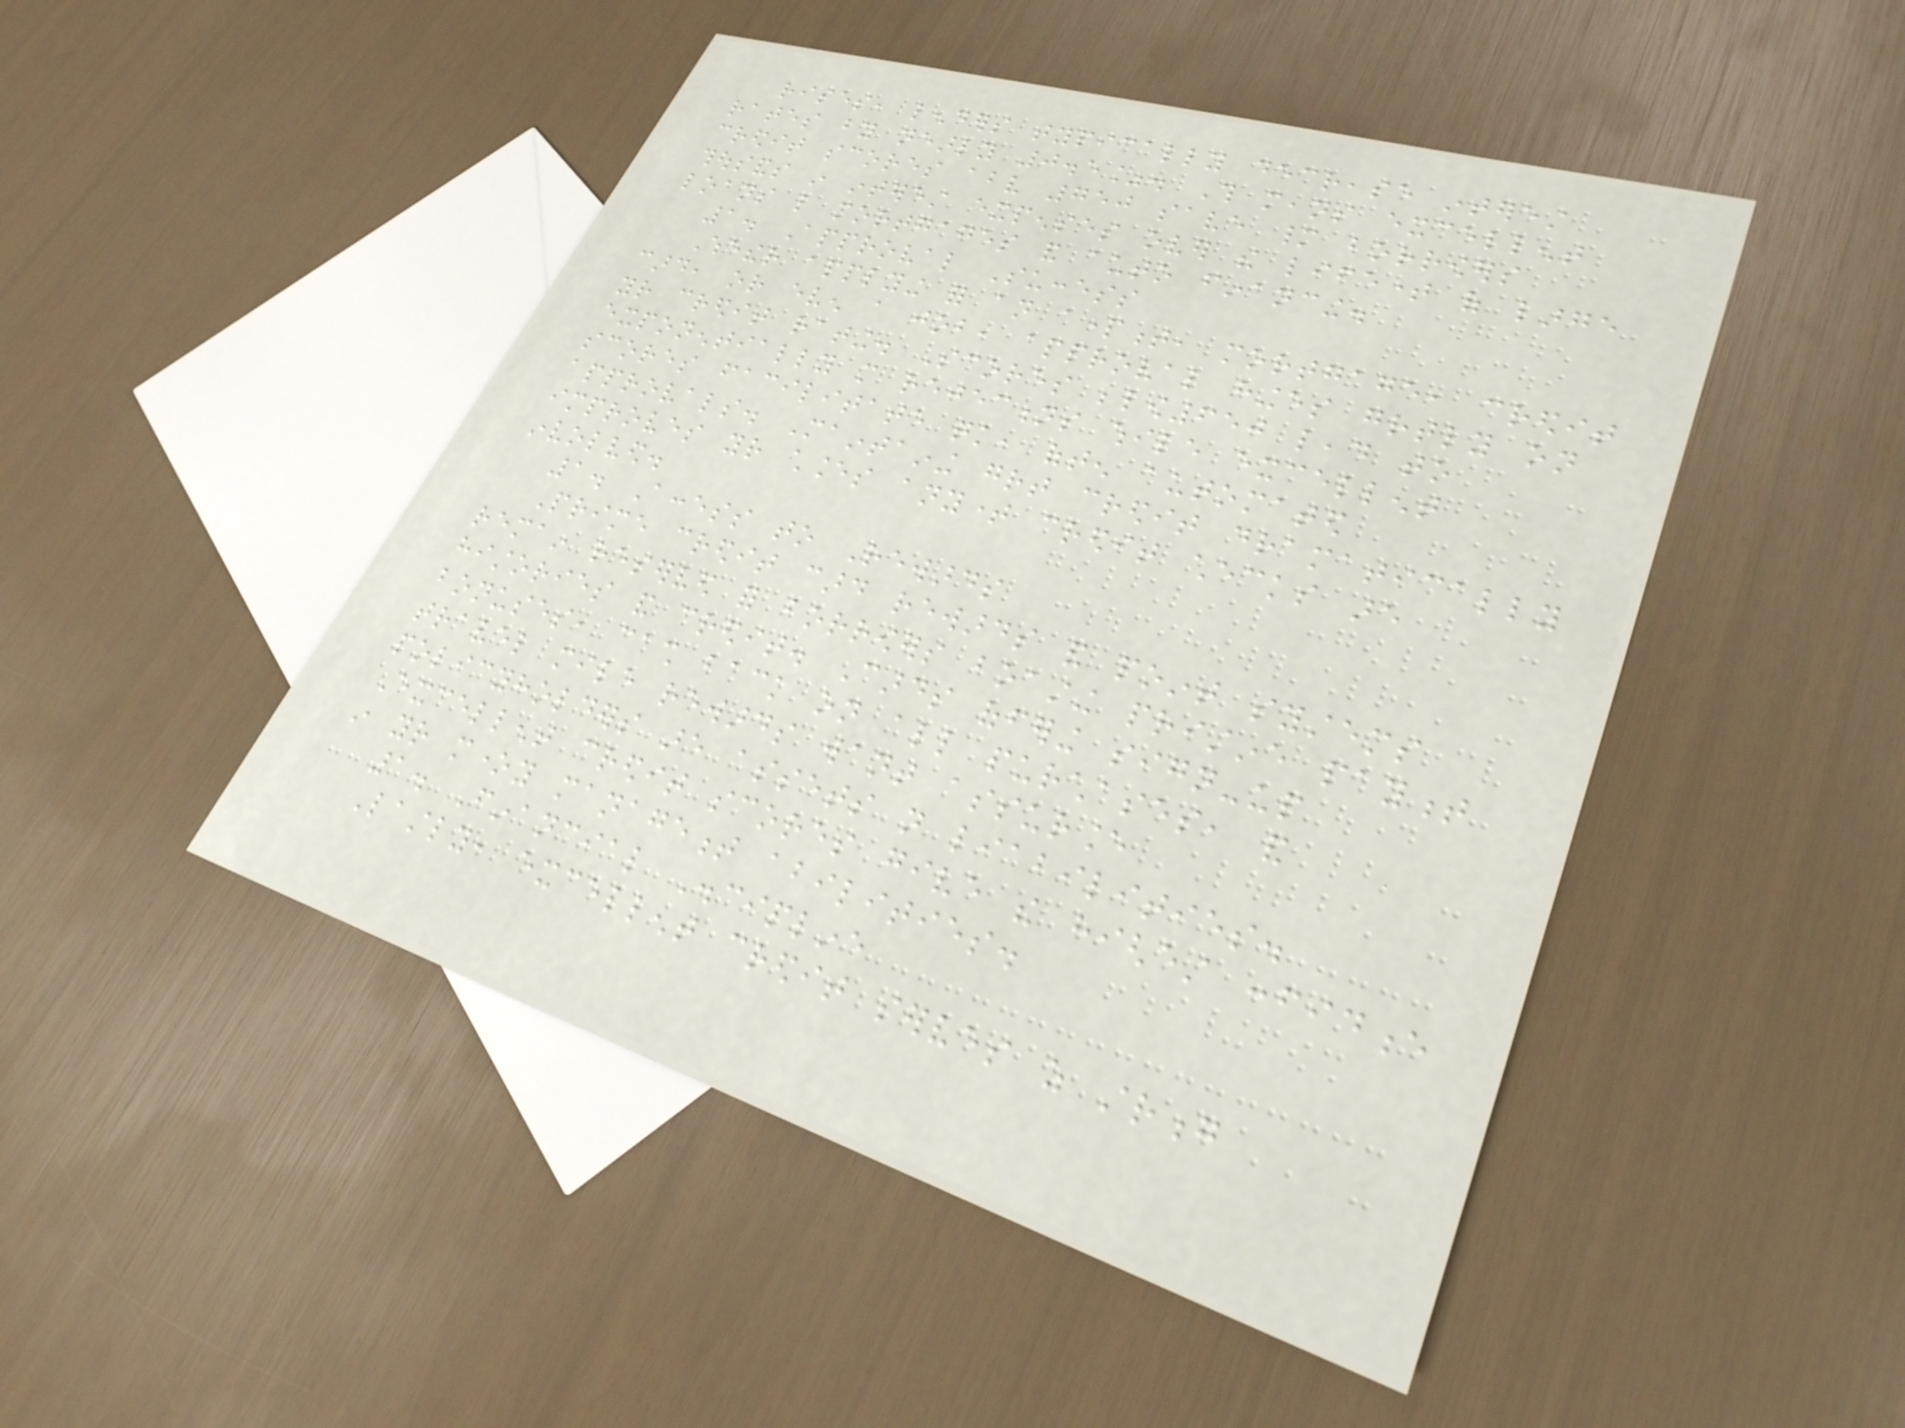rises, lenders typically decrease interest
rates by nearly 0.5%. This means excellent
credit scores above 750 save many borrowers
thousands in interest expenses over the lifetime of large
loans like mortgages and auto financing.
1. Approval Success
Whether applying for an apartment, mortgage, credit
card, or even a job, approval hinges greatly on
your credit rating. Scores below650 lead to
exponentially more rejections while excellent
scores facilitate quick, often automated
approvals. Maintaining great credit dramatically
improves your chances anytime credit checks are
involved.
1. Access to Rewards
Prime credit card rewards and point systems
remain reserved for borrowers boasting pristine payment
histories and credit. Cards offering sign-up
bonuses, cash back on all purchases, and
travel mile rewards want assurance
policyholders are assets not liabilities.
Excellent credit scores give the highest confidence
in your money management abilities.
1. Financial Discipline
Lastly, excellent credit serves as strong
